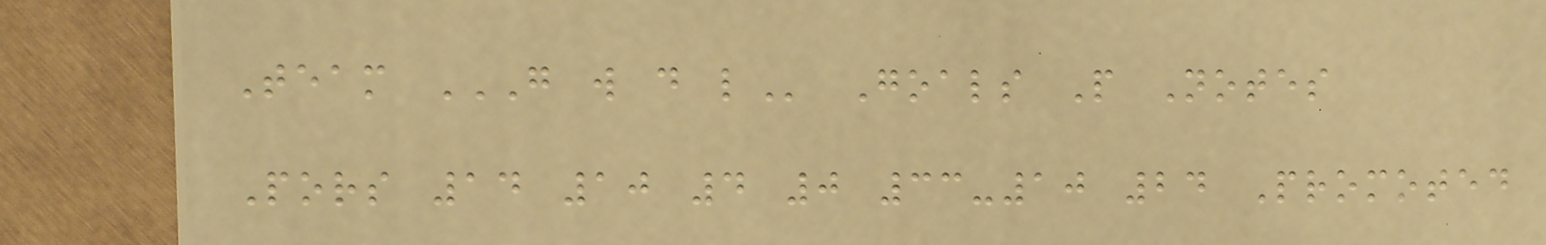Team G W D L Goals P Notes
Pors 14 10 4 0 33-10 24 Promoted
